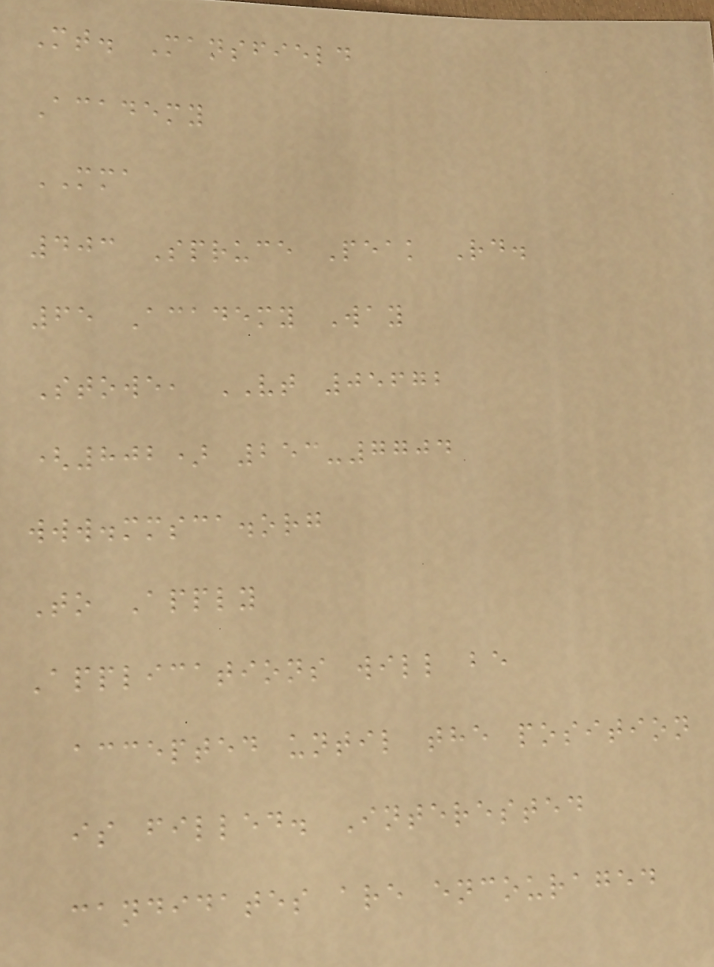Mt. Mansfield
Academy
MMA
403 Spruce Peak Rd.
65 Academy Way
Stowe, VT 05672
(802) 253-7704
www.mmsca.org
To Apply
Applications will be
accepted until the position
is filled. Interested
candidates are encouraged
